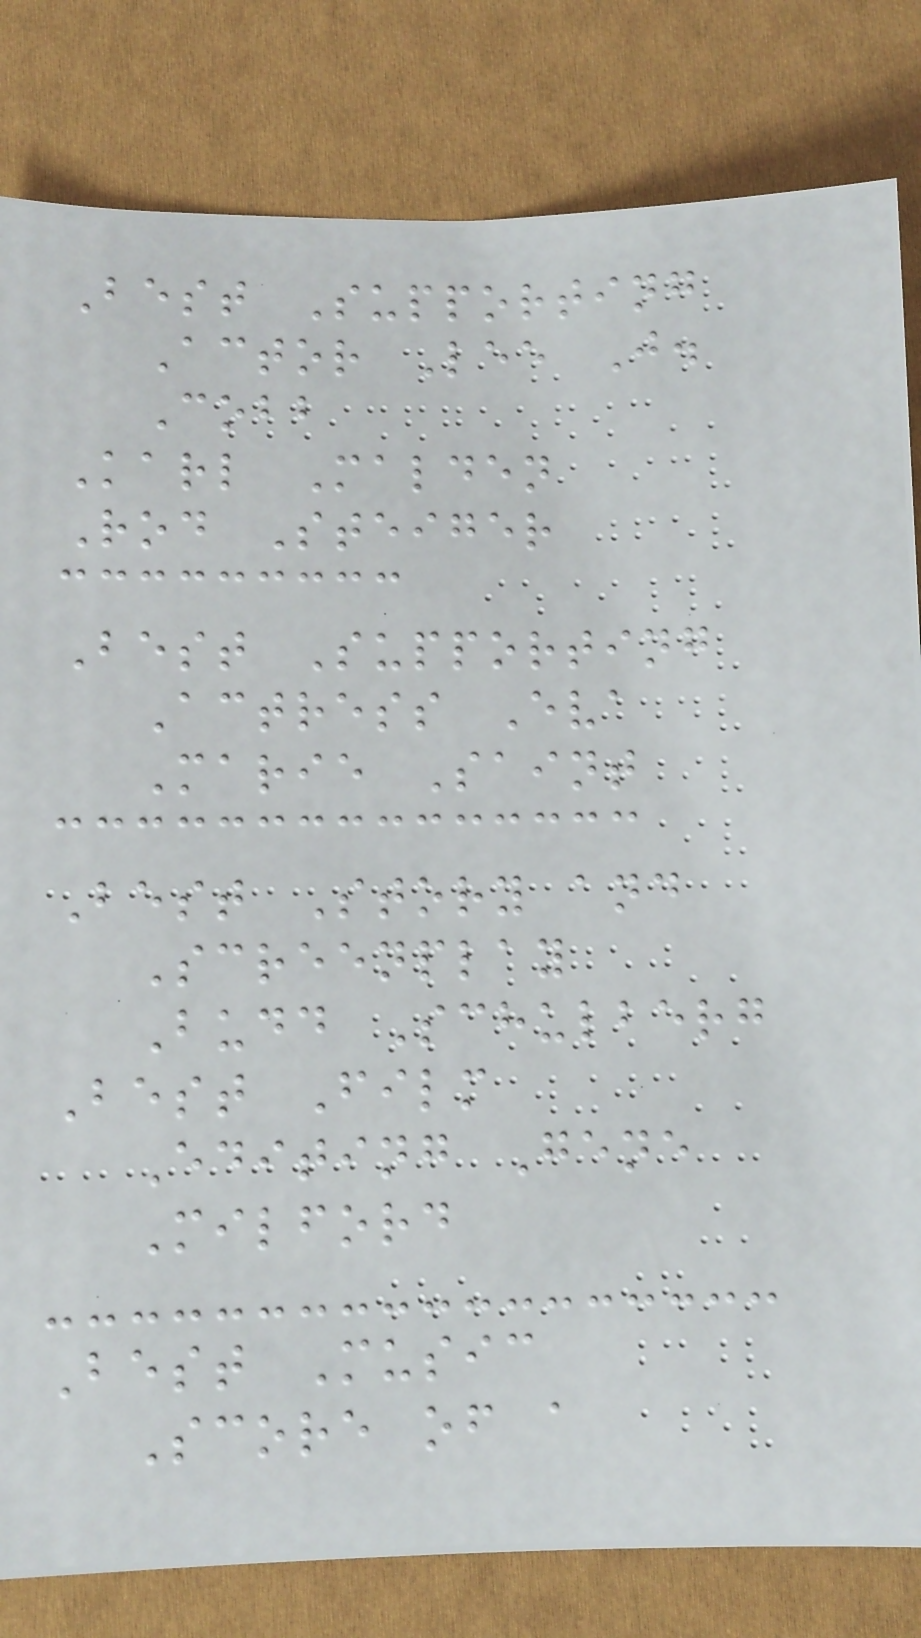Best Supporting
Actor Lee J.
Cobb
Karl Malden
Rod Steiger
Best Supporting
Actress Eva
Marie Saint
Best Story and
Screenplay
Budd Schulberg
Best Film
Editing Gene
Milford
Best Music
Score of a
